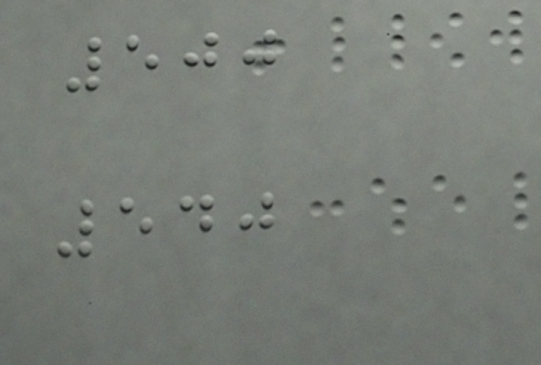500
540
